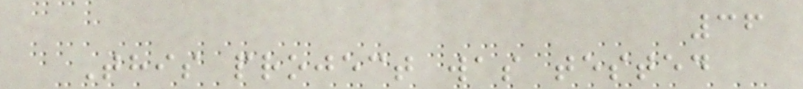36
This project was tested
